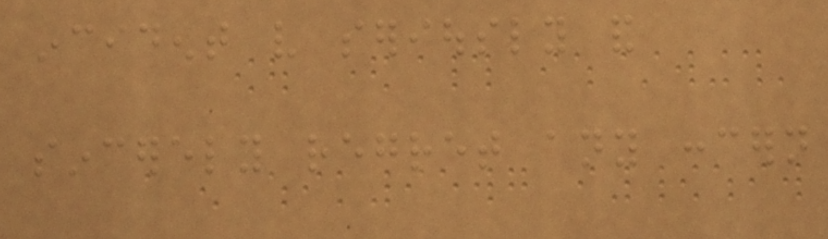incident very seriously and
sincerely regret any concern
